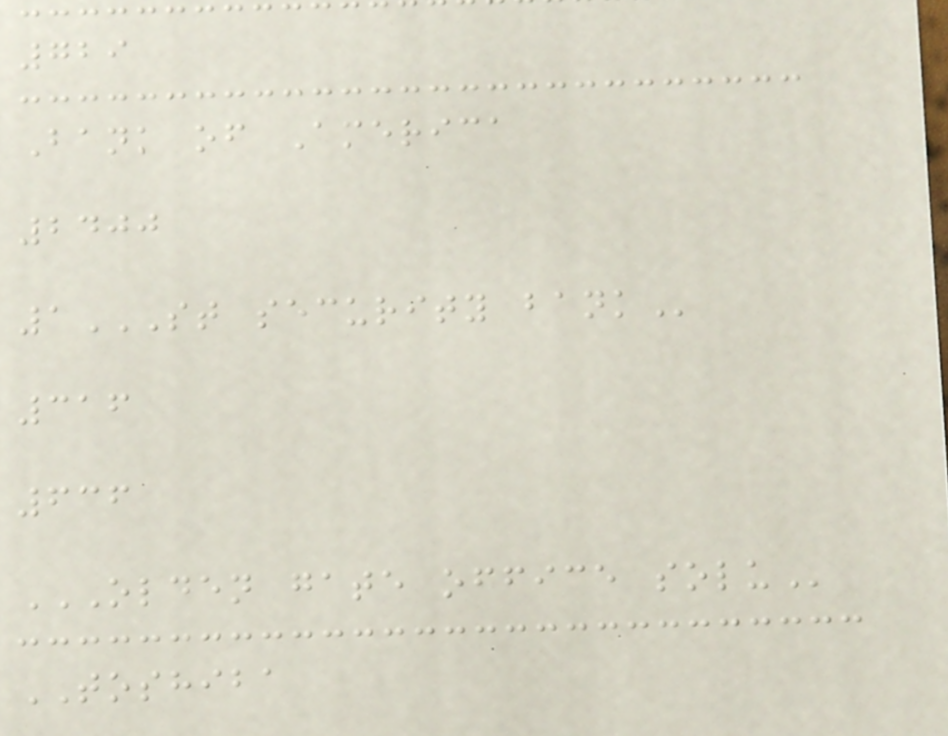729
Bank of America
2400
1ST SECURITY BANK
316
636
OLDEN GATE OFFICE SOLU
TOSHIBA
